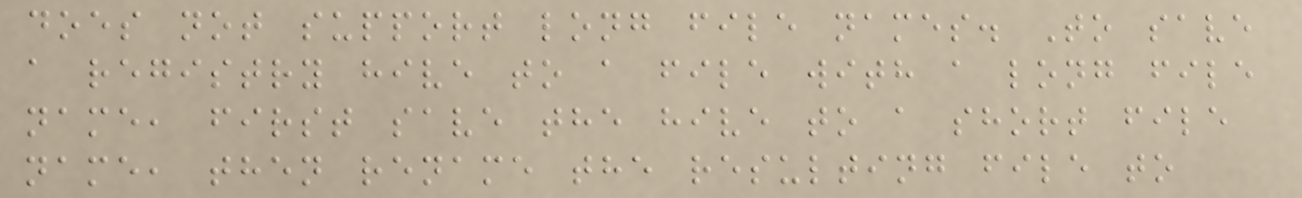does not support long file names. To save
a registry hive to a file with a long file
name, first save the hive to a short file
name, then rename the resulting file to
